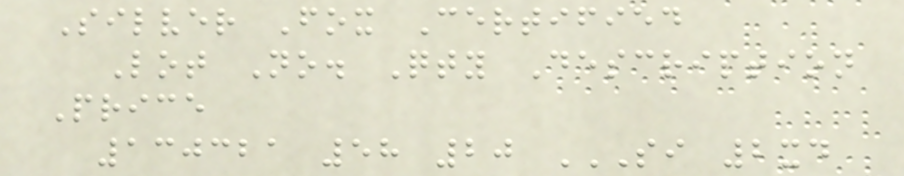Silver Fox Certified
Lot No. Qty Description
Price
130321 58 20 SI 2XD
